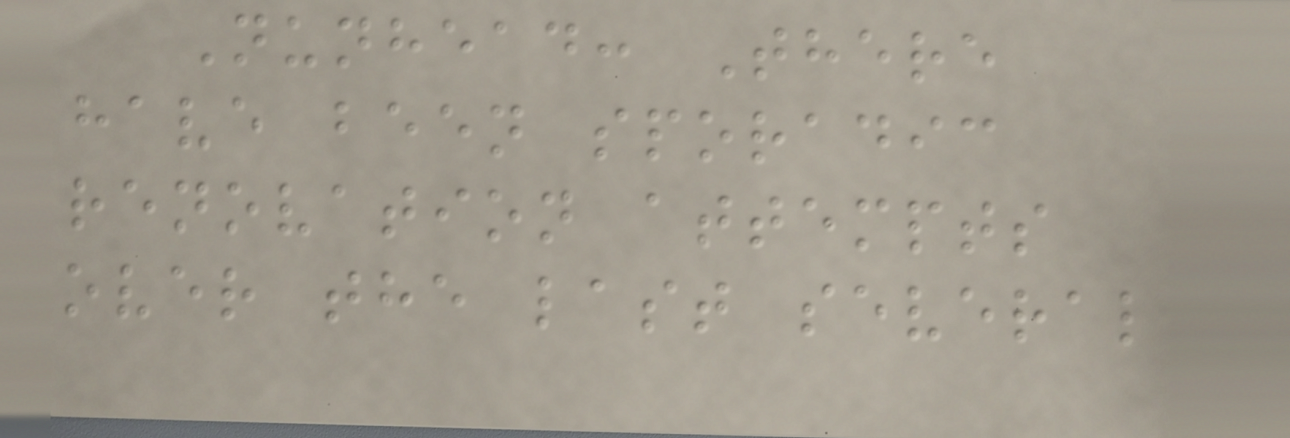Nunhead: There
have been sporadic
renovation attempts
over the last several
